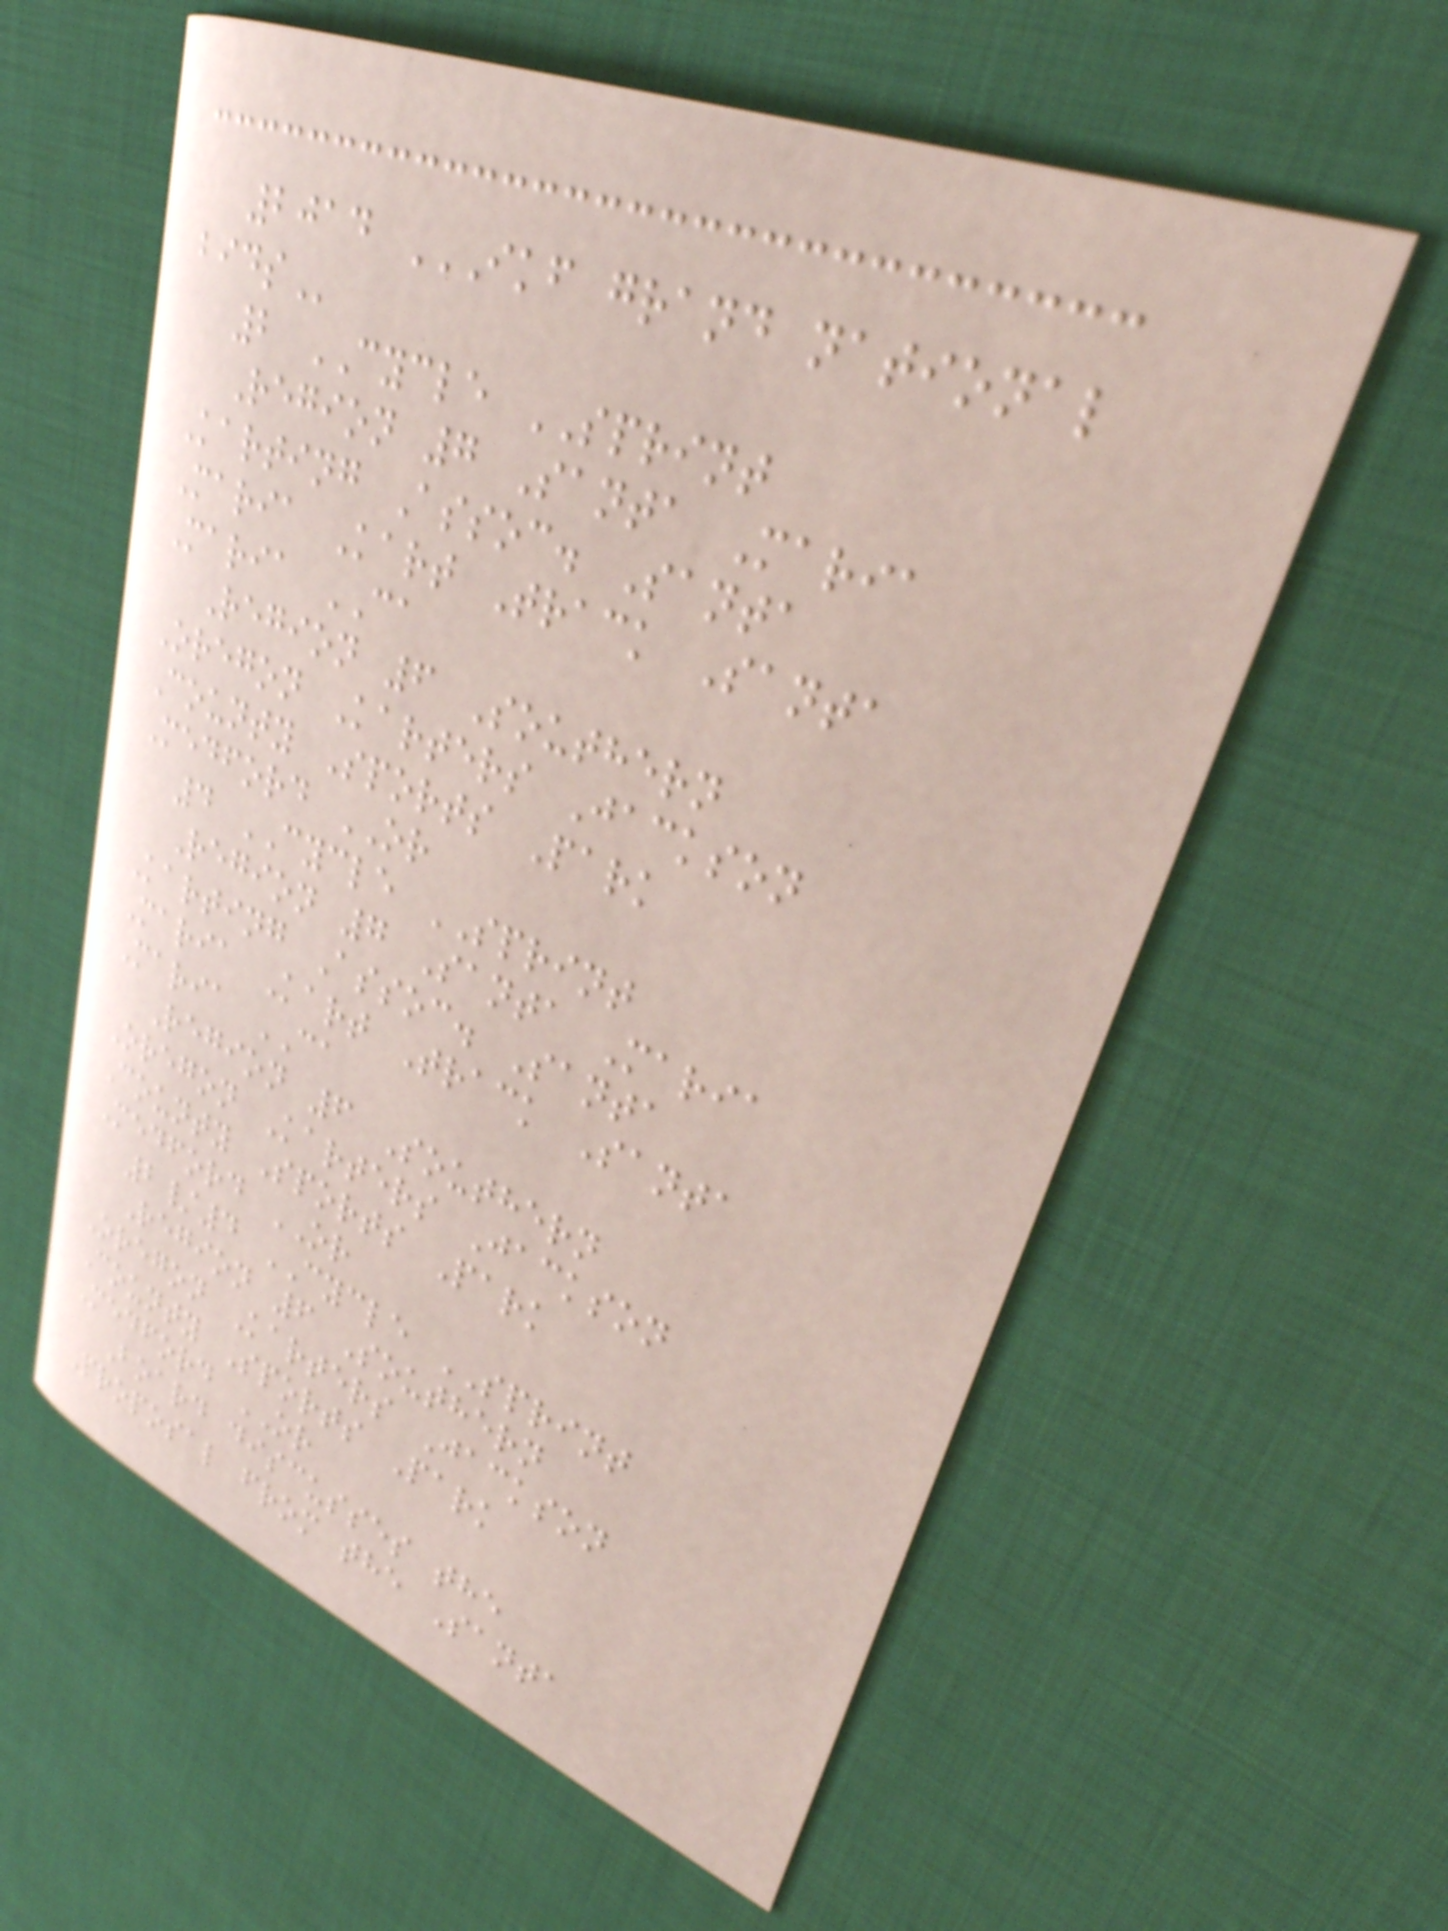2014 IKF GRAND NATIONAL
BIDS
2 CYCLE SPRINT
Region 7 Santa Maria
Karting Assoc. Santa
Maria Kart Track Santa
Maria CA
Region 6 Southern
Oregon Karters Jackson
County Sports Park
Medford OR
4 CYCLE SPRINT
Region 7 Santa Maria
Karting Assoc. Santa
Maria Kart Track Santa
Maria CA
Region 6 Southern
Oregon Karters Jackson
County Sports Park
Medford OR
2/4 CYCLE SPRINT
Region 6 Southern
Oregon Karters Jackson
County Sports Park
Medford OR
Board discusses the
Proposal from the Santa
